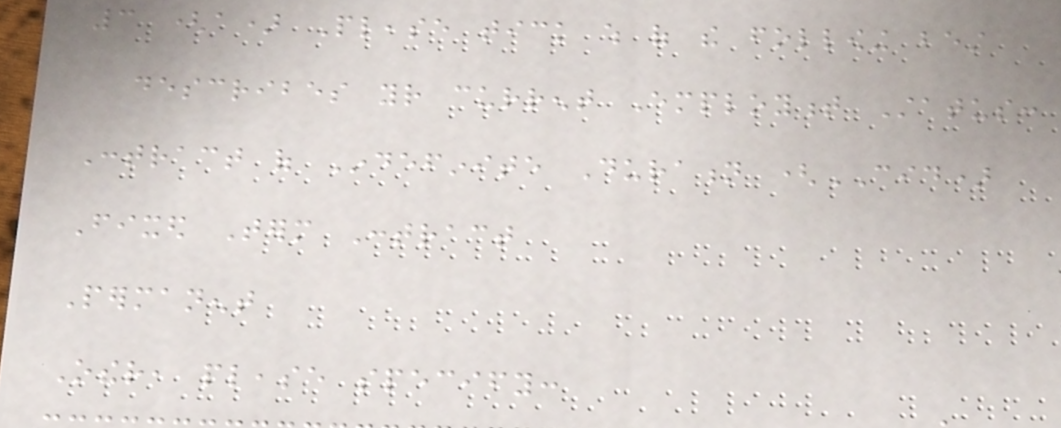3 (a) Please tick which of the following best
describes your current Employment Status:
Contract of Indefinite Duration (CID)
Fixed Term Contract
Permanent
Other, please specify:
